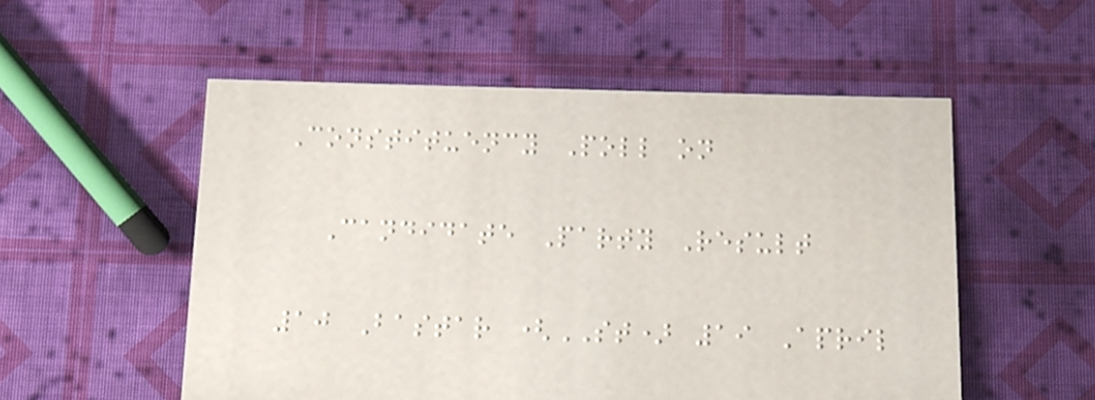Constituency Poll on
Candidate Party Result
10 Bastar (ST) 19 April
